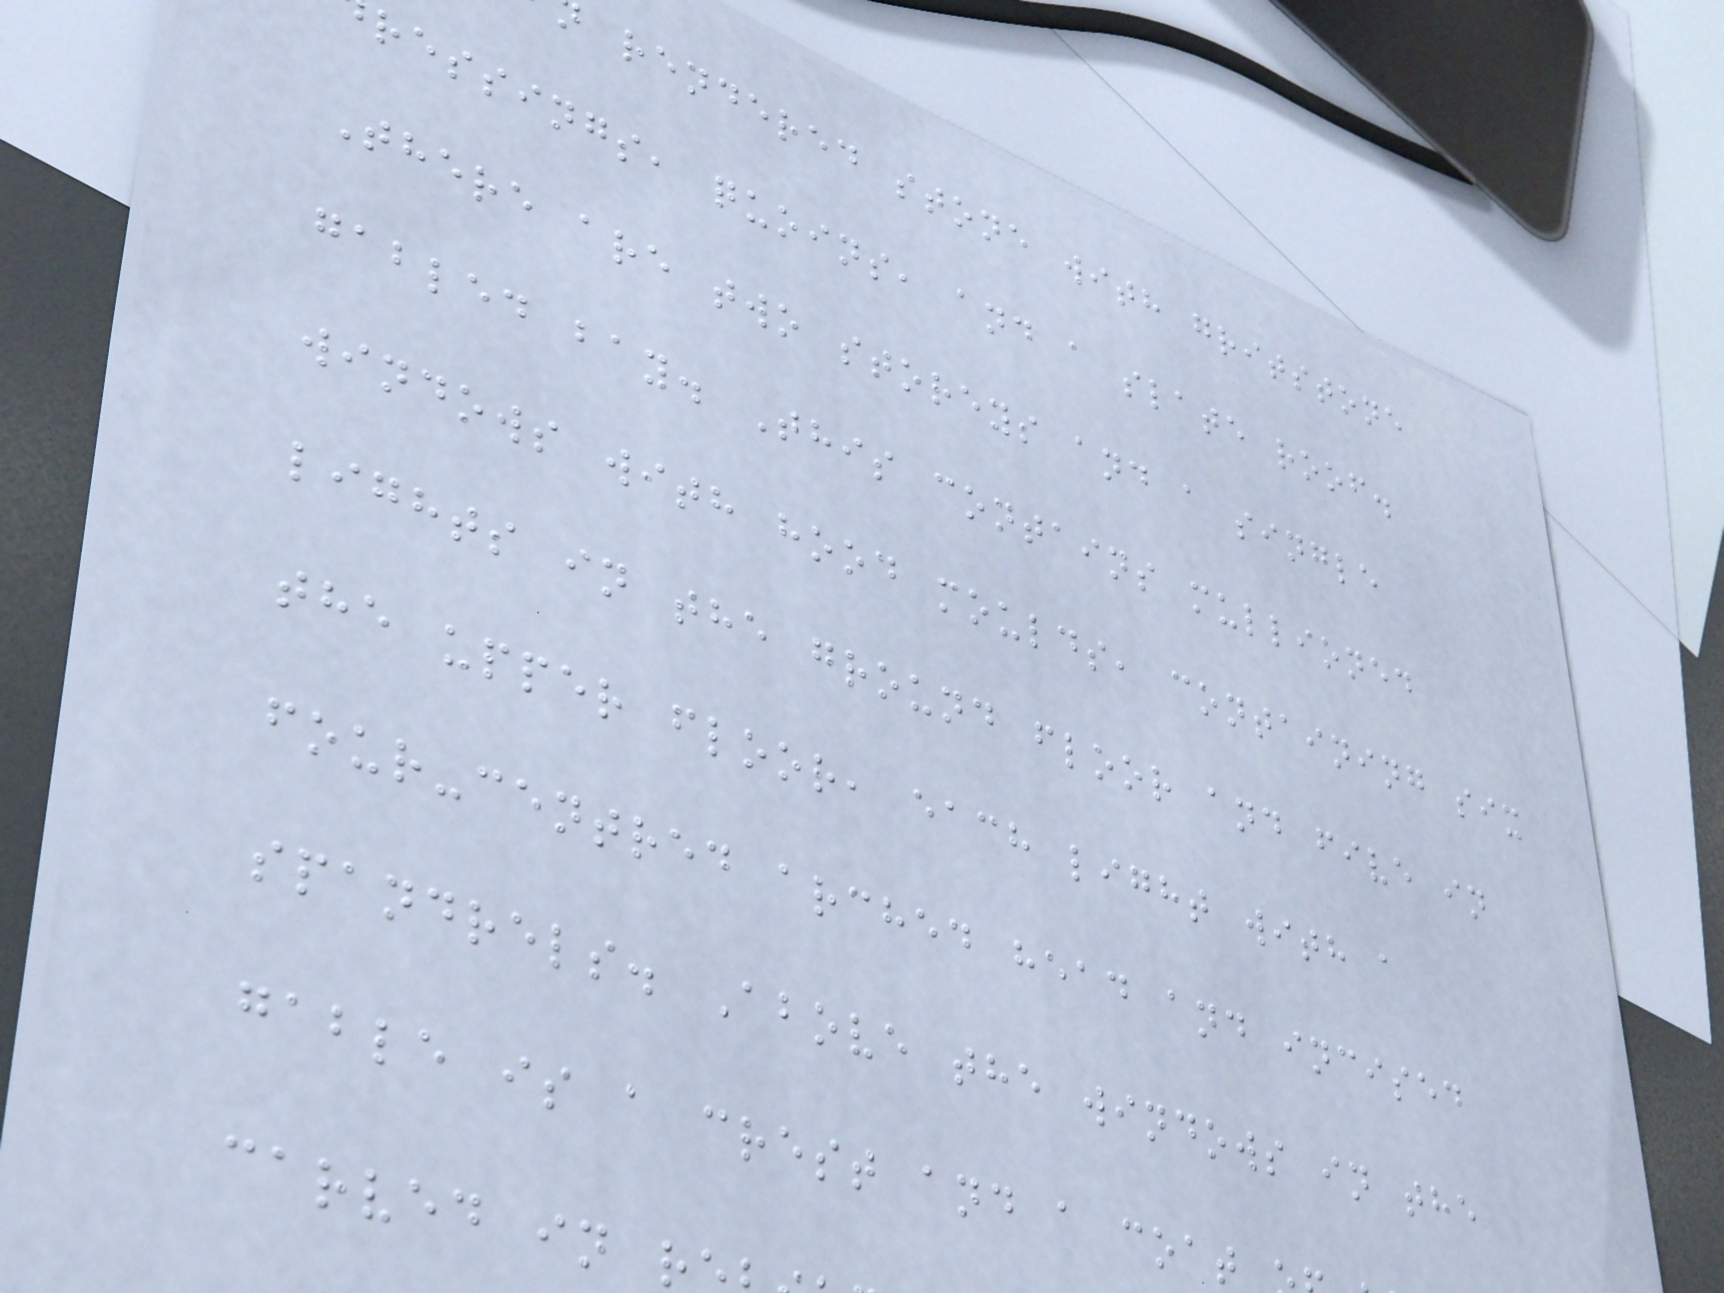rendered stone with gritstone
ressings, quoins, and a slate roof.
There are two storeys and a single
gabled bay. This contains mullioned
windows with hood moulds, containing six
lights in the ground floor and five in
the upper floor, each light with a
four-centred arched head and incised
spandrels. Above the windows in the
gable is a crest and a coat
carved in r
